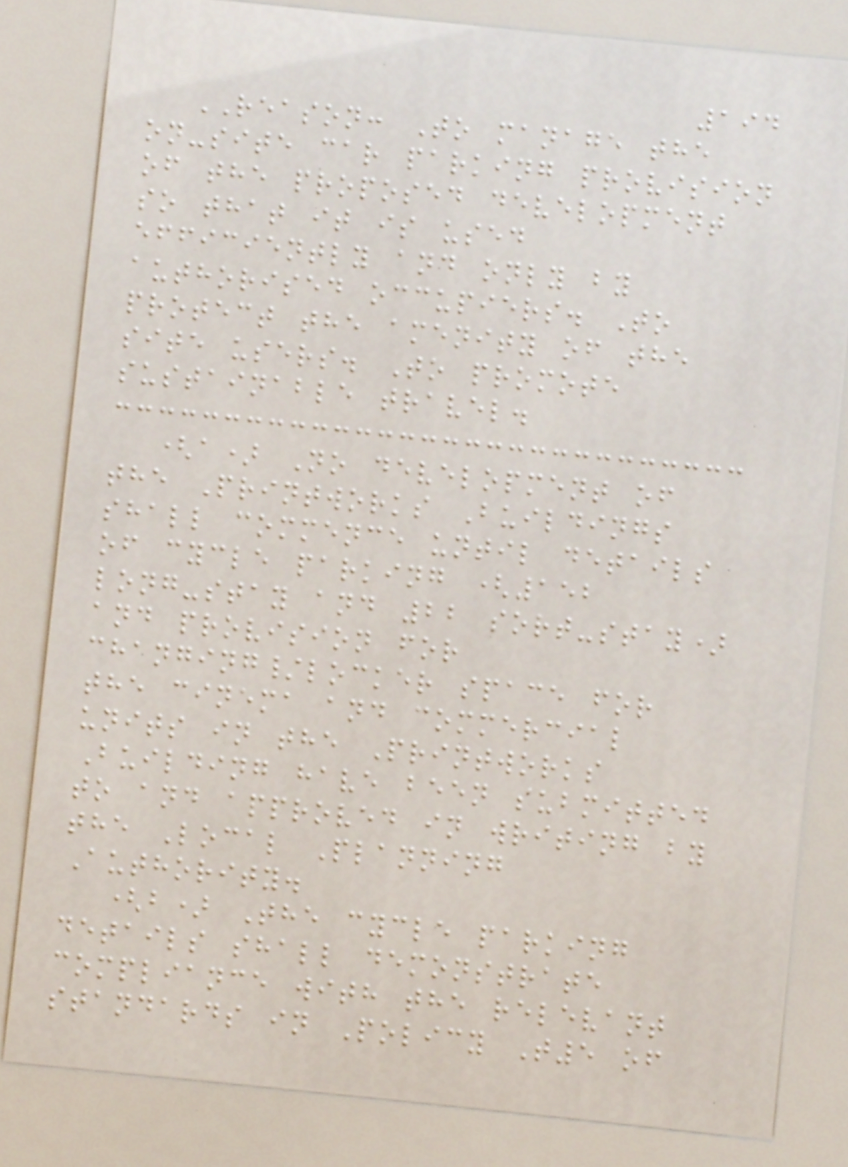194
REASON: To manage the
on-site car parking provision
of the proposed development
so that it is used
efficiently and only by
authorised occupiers. To
protect the amenity of the
site users. To promote
sustainable travel.
(a) No development of
the Printworks Buildings
shall commence until details
of cycle parking (152
long-stay and 22 sort-stay)
and provision for
changing/locker space for
the cinema and commercial
units in the Printworks
Building have been submitted
to and approved in writing by
the Local Planning
Authority.
(b) The cycle parking
details shall demonstrate
compliance with the relevant
standards in Policy T5 of
